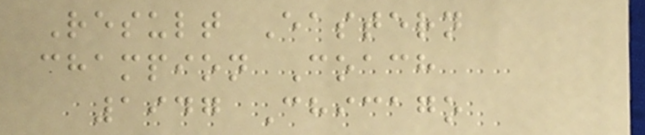Result Eastern
champion Coach
1947 Chicago
